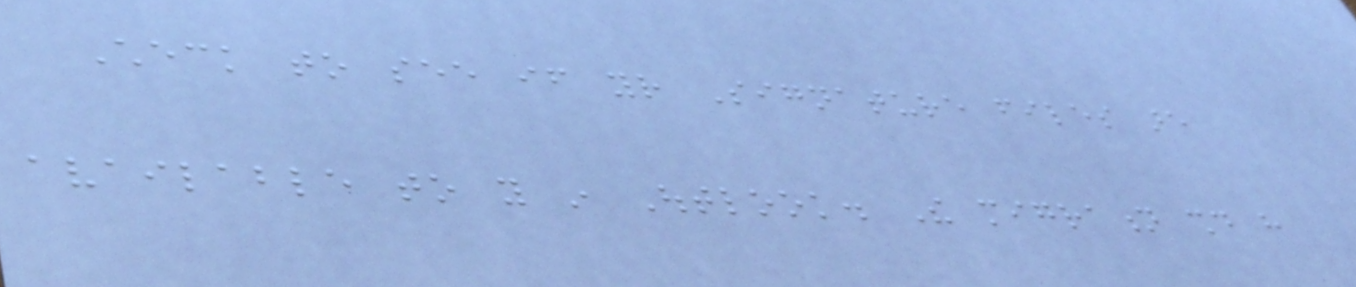Check to see if your Signature files are
available to you in Outlook. The migration should have
